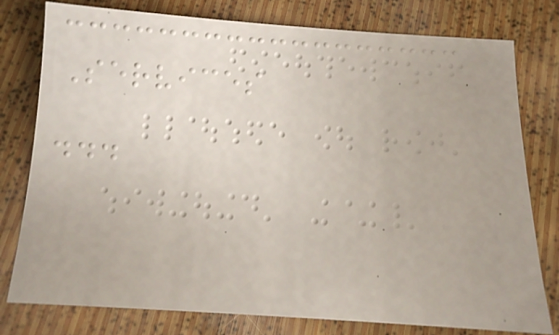Services
...
